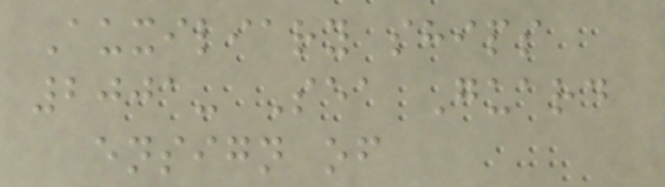Auxiliary ships
2001- Sea Guard
ensign of
